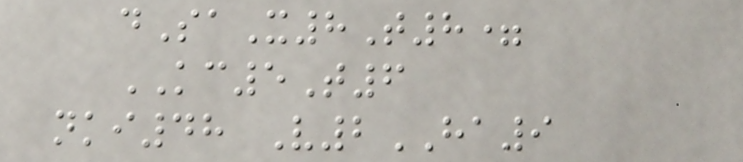dSaX8T8=
KC5T6
nki48 V2HA9
